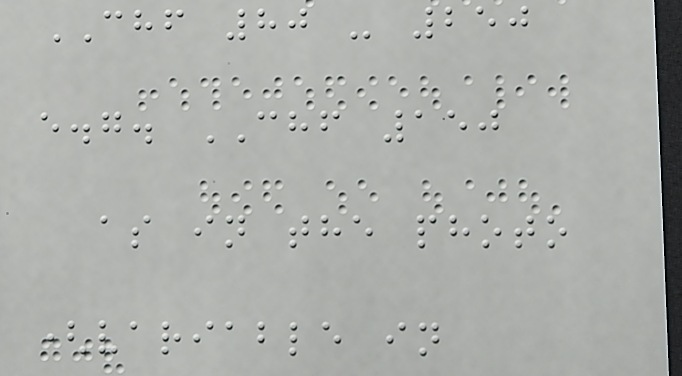CHF 80 - 250
e.g. CHF 150
as in the photo
(variable in
